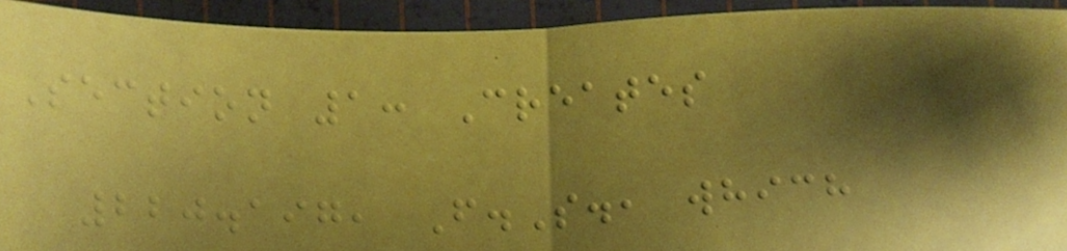Section 1: Creates
220.197, F.S., which
